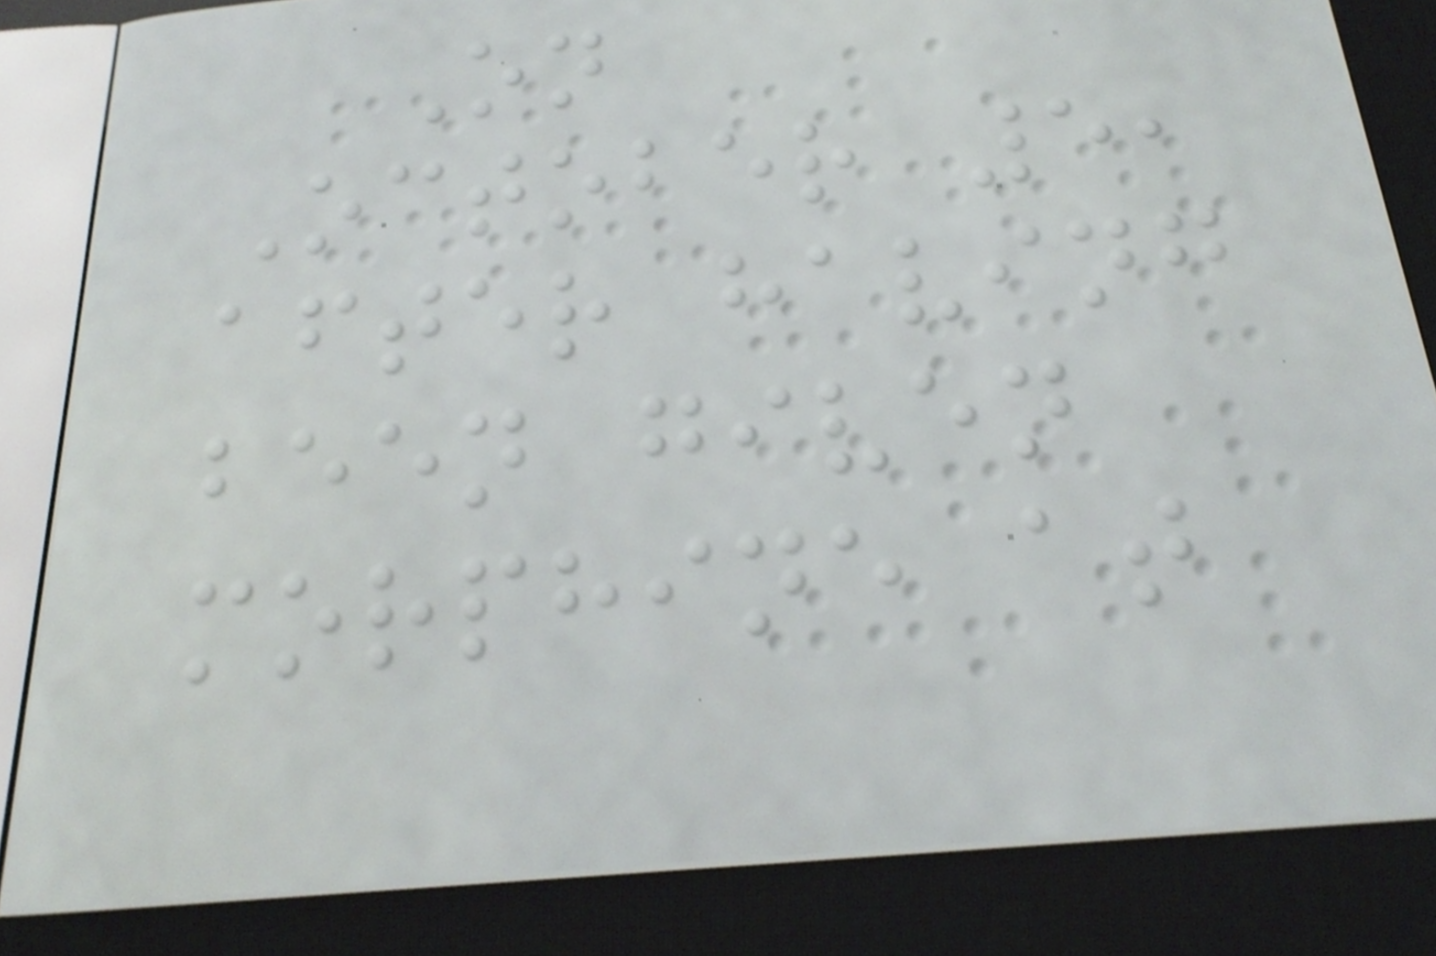On
October 5,
after having
been given
morphine at
